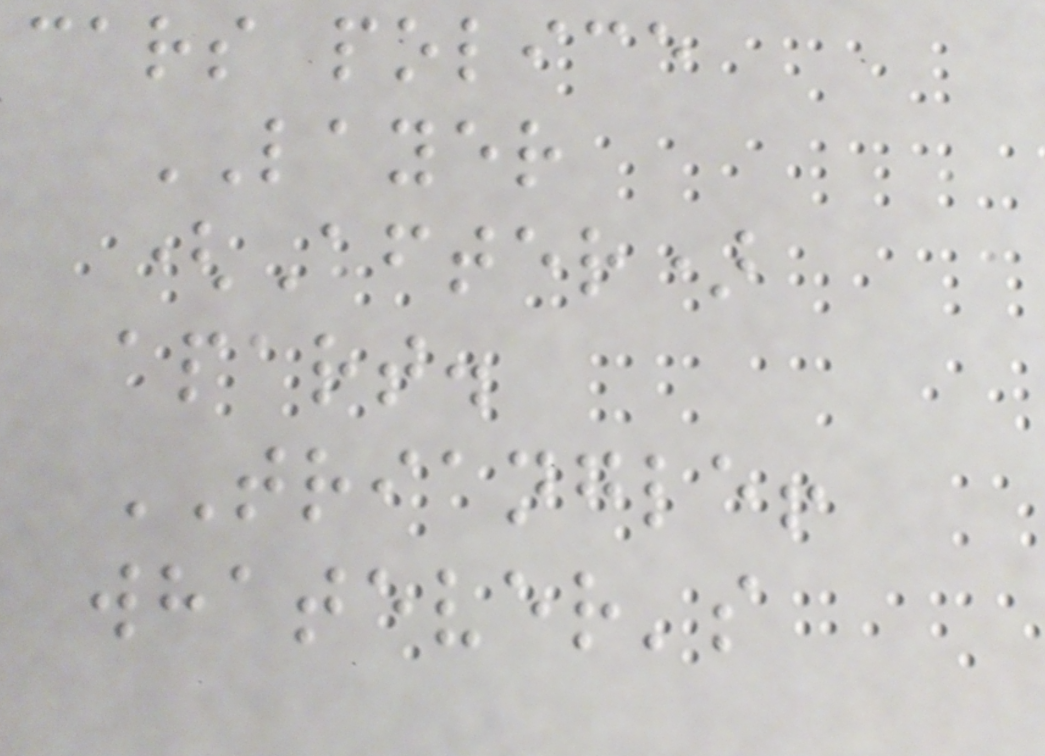cars police
LAYER
(After)
apart.
TRIANGLE!
whatever's
